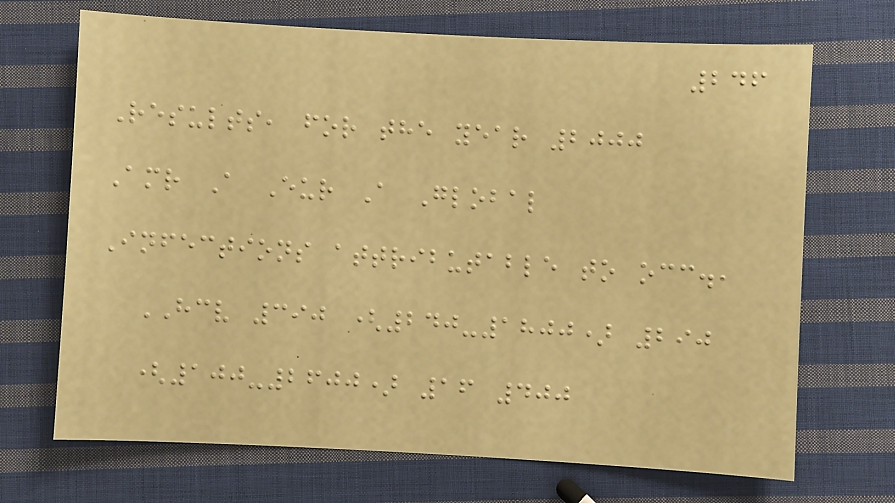246
Results, for the year 2000
Amr A Eur A Global
Infections attributable to occ.,
HCV 390 (240-1800) 290
(100-2600) 16 400
